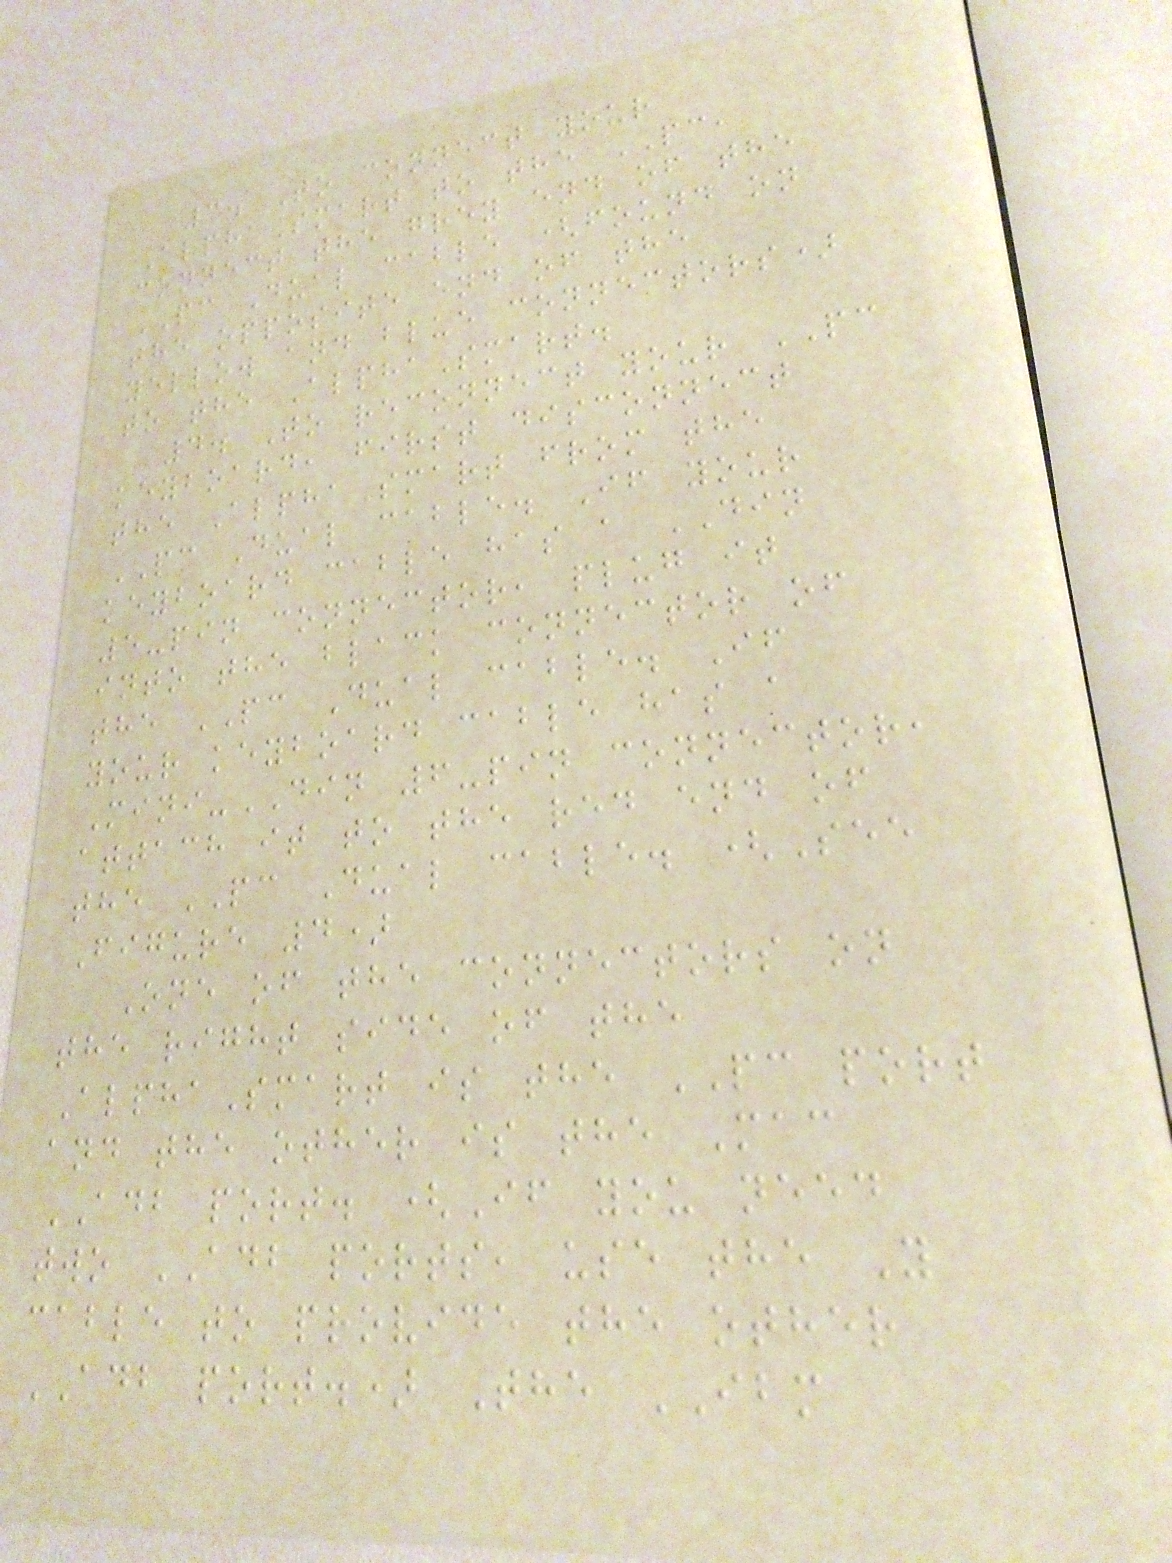3. To connect your
AlphaSmart to the PC,
connect the grey end of the
PC Dual cable (found on
the opposite end of the
yellow and blue connectors)
to the AlphaSmart.
4. To reconnect your PC
keyboard, first disconnect
the AlphaSmart from the
PC Dual cable. If your
keyboard cable has a DIN
5-pin connector, plug it
into the black connector of
the PC Dual cable. If
your keyboard cable has a
Mini-DIN 6-pin connector,
attach it to the red end of
the PC Dual cable. (See
Figure 4)
One of the connectors on
the right side of the
AlphaSmart is the PC port
and the other is the Mac
ADB port. (If you need
two ADB ports, use the Y
cable to provide the other
ADB port.) The IBM
